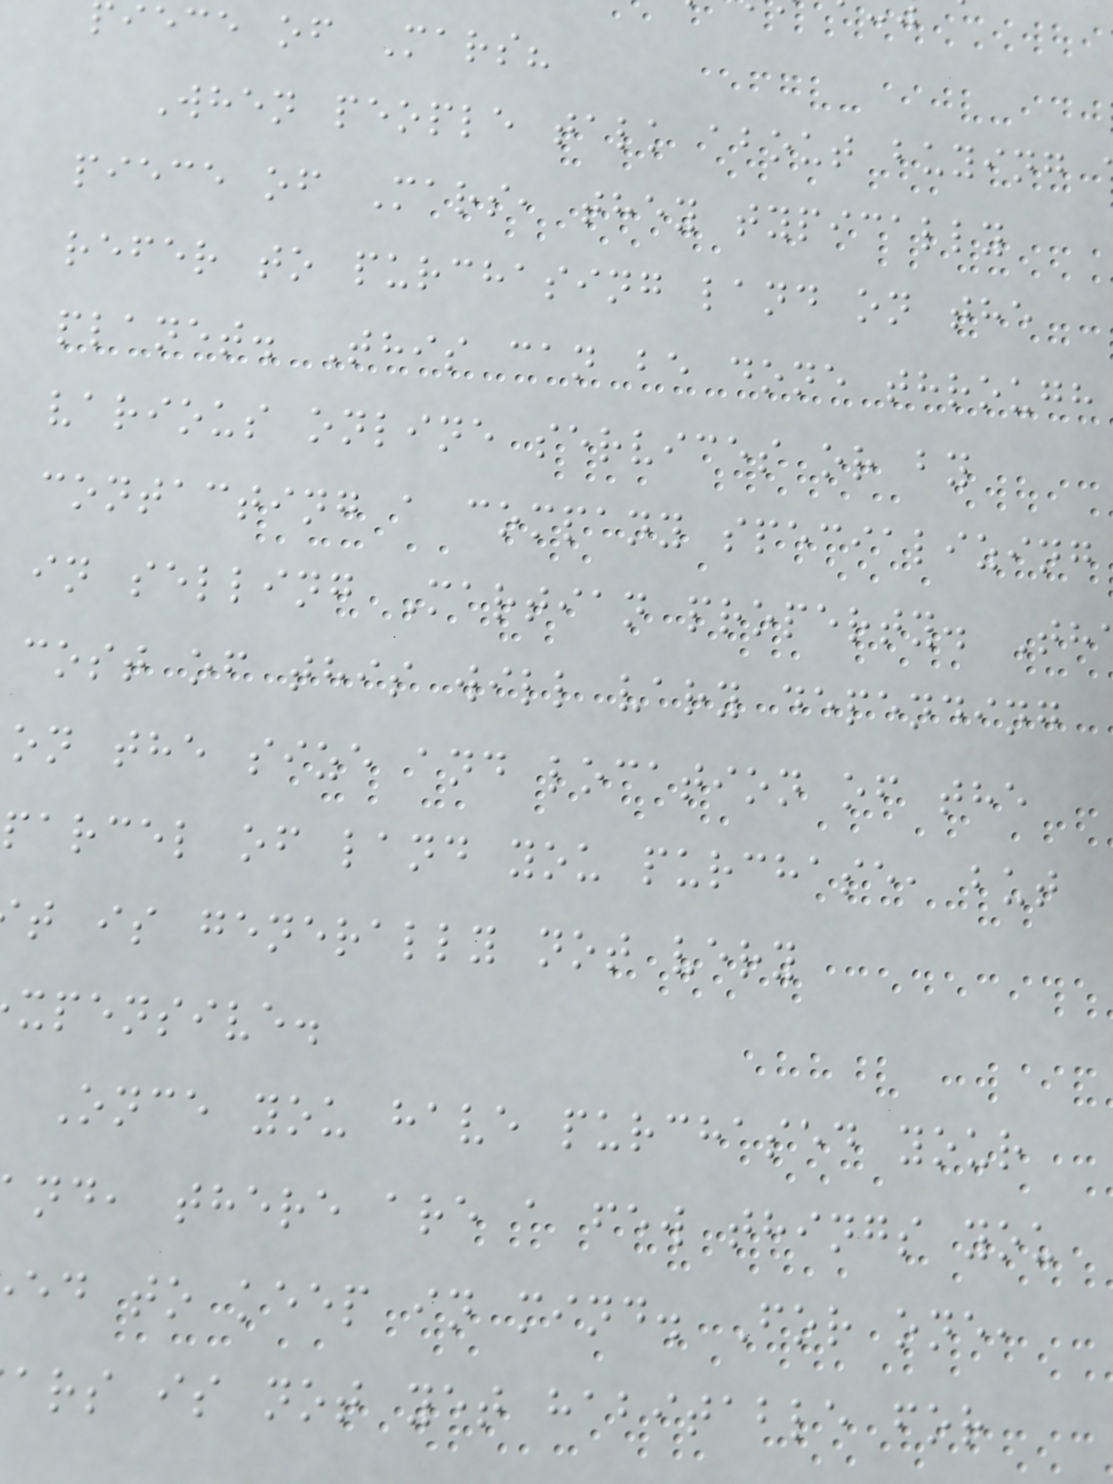iece of Mars?
When people talk about buying
piece of Mars, they typically
refer to purchasing land on the
planet. This can be done through
various online services or by
contacting a company specializing
in selling Martian property. Th
cost of this will vary depending
on the size and location of the
parcel of land you purchase, but
t is generally not very
xpensive.
Once you have purchased your
nd, there are a few things you
ed to keep in mind. For one,
ars is not yet habitable for
